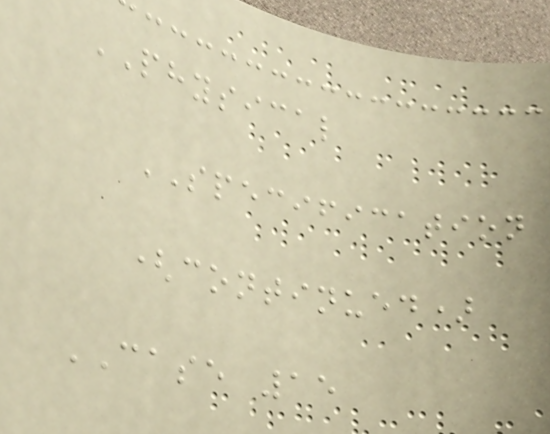PHYSICAL
SPECIFICATION
(continued)
CASE 15
